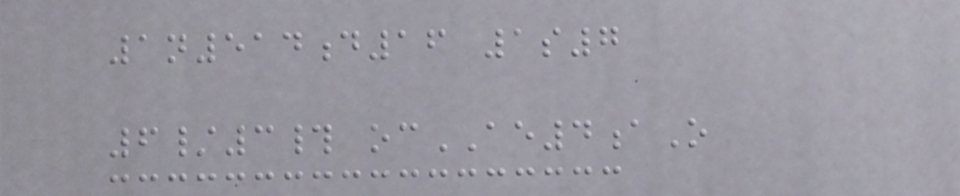1n514d16 1s7
6/3# ocAE4aO
